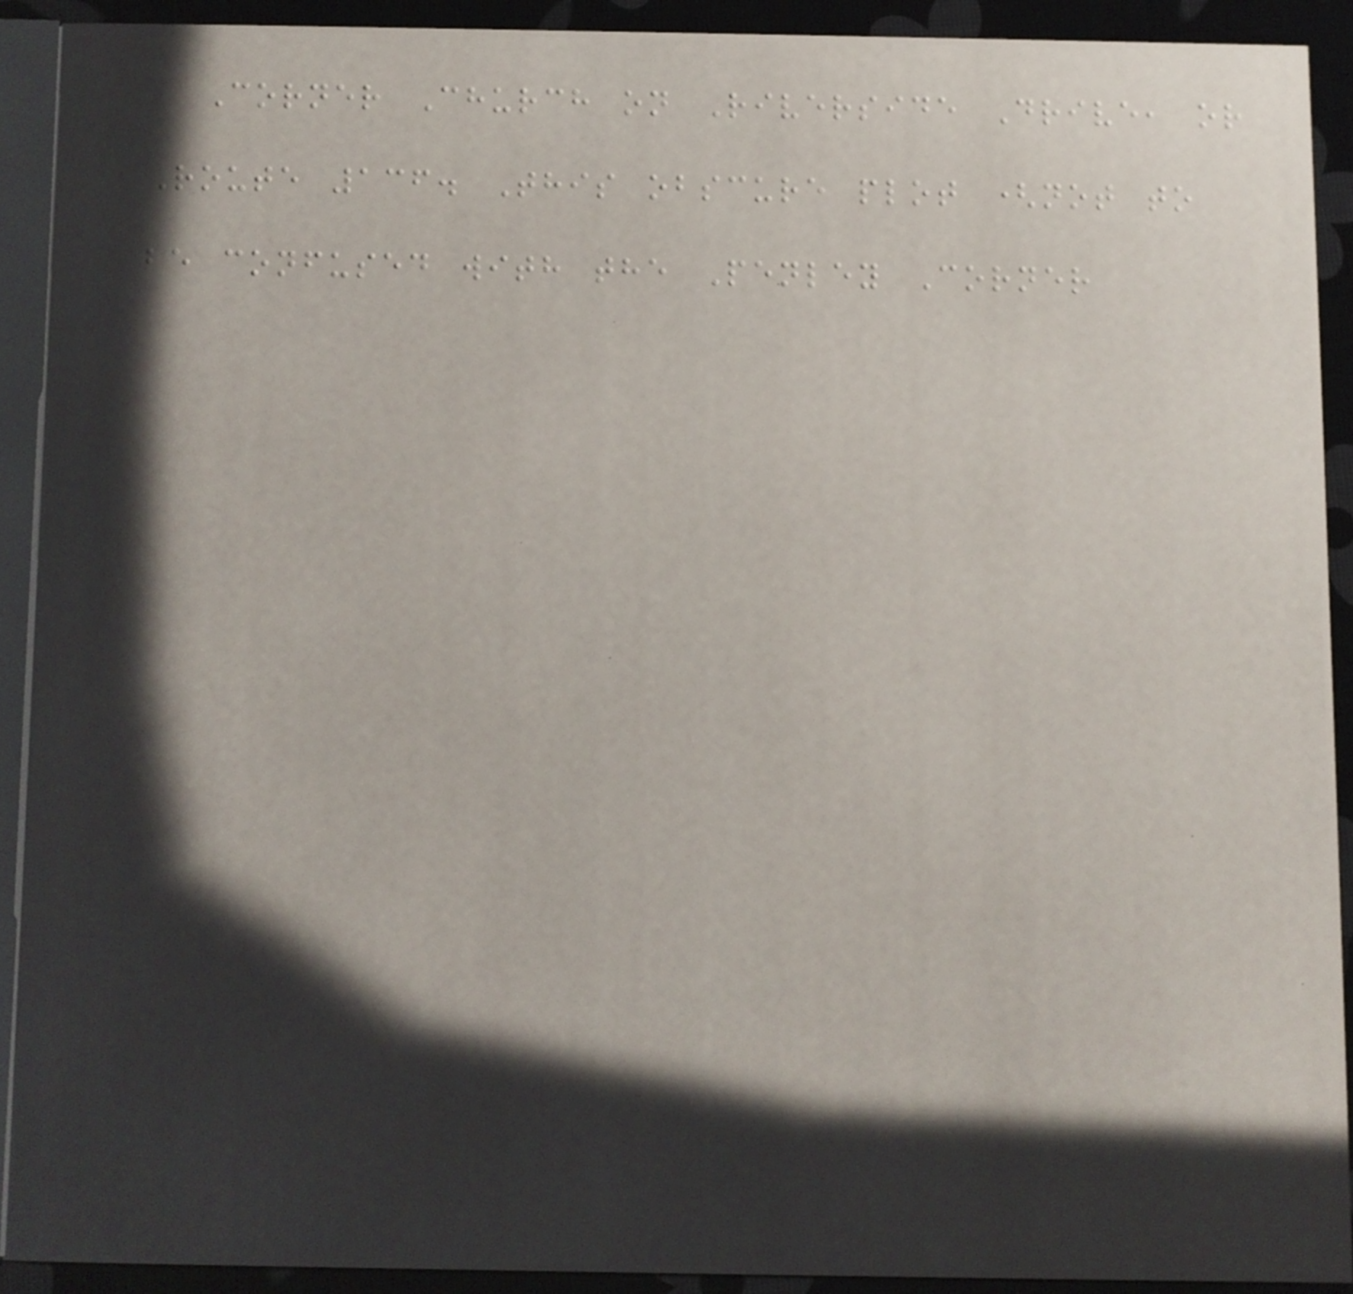Corner Church on Riverside Drive, or
Route 136. This obscure plot (not to
be confused with the Penley Corner
